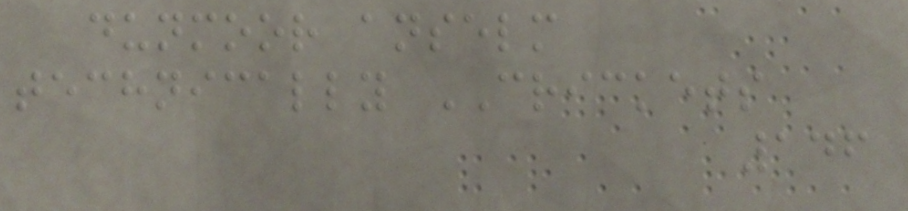dunmoor anselm
technically CRICKETS
146
